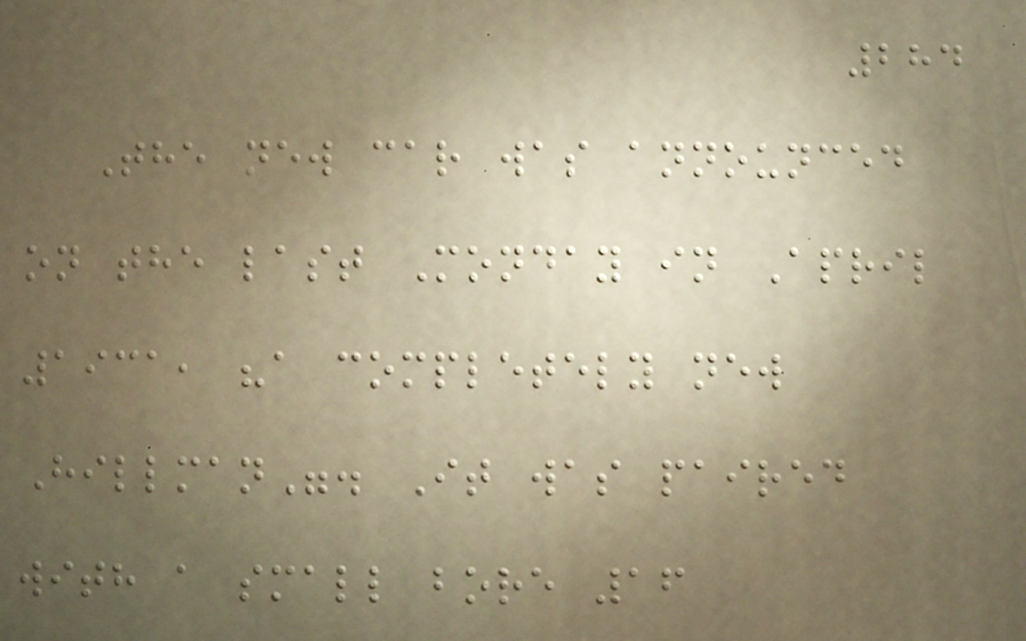284
The new car was announced
on the last Monday in April
1931, "a completely new
Hillman". It was paired
with a small bore 16
